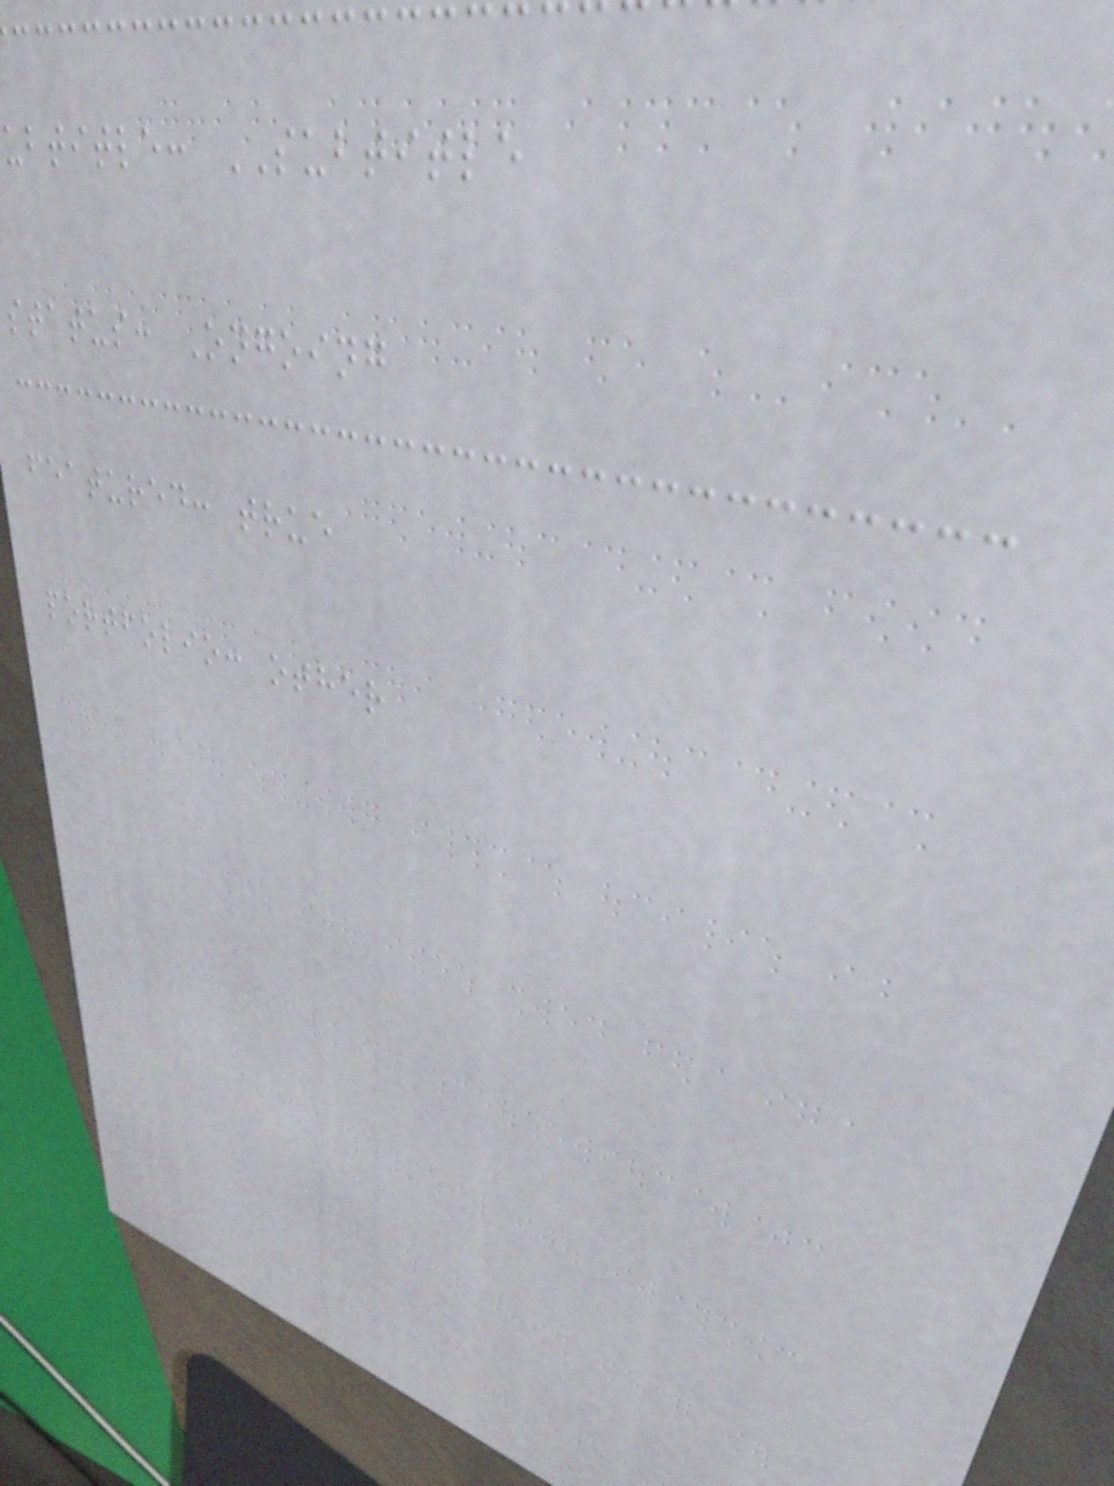ubtitle: SUBTITLE
status: Ongoing
featured: true
portfolio: other
